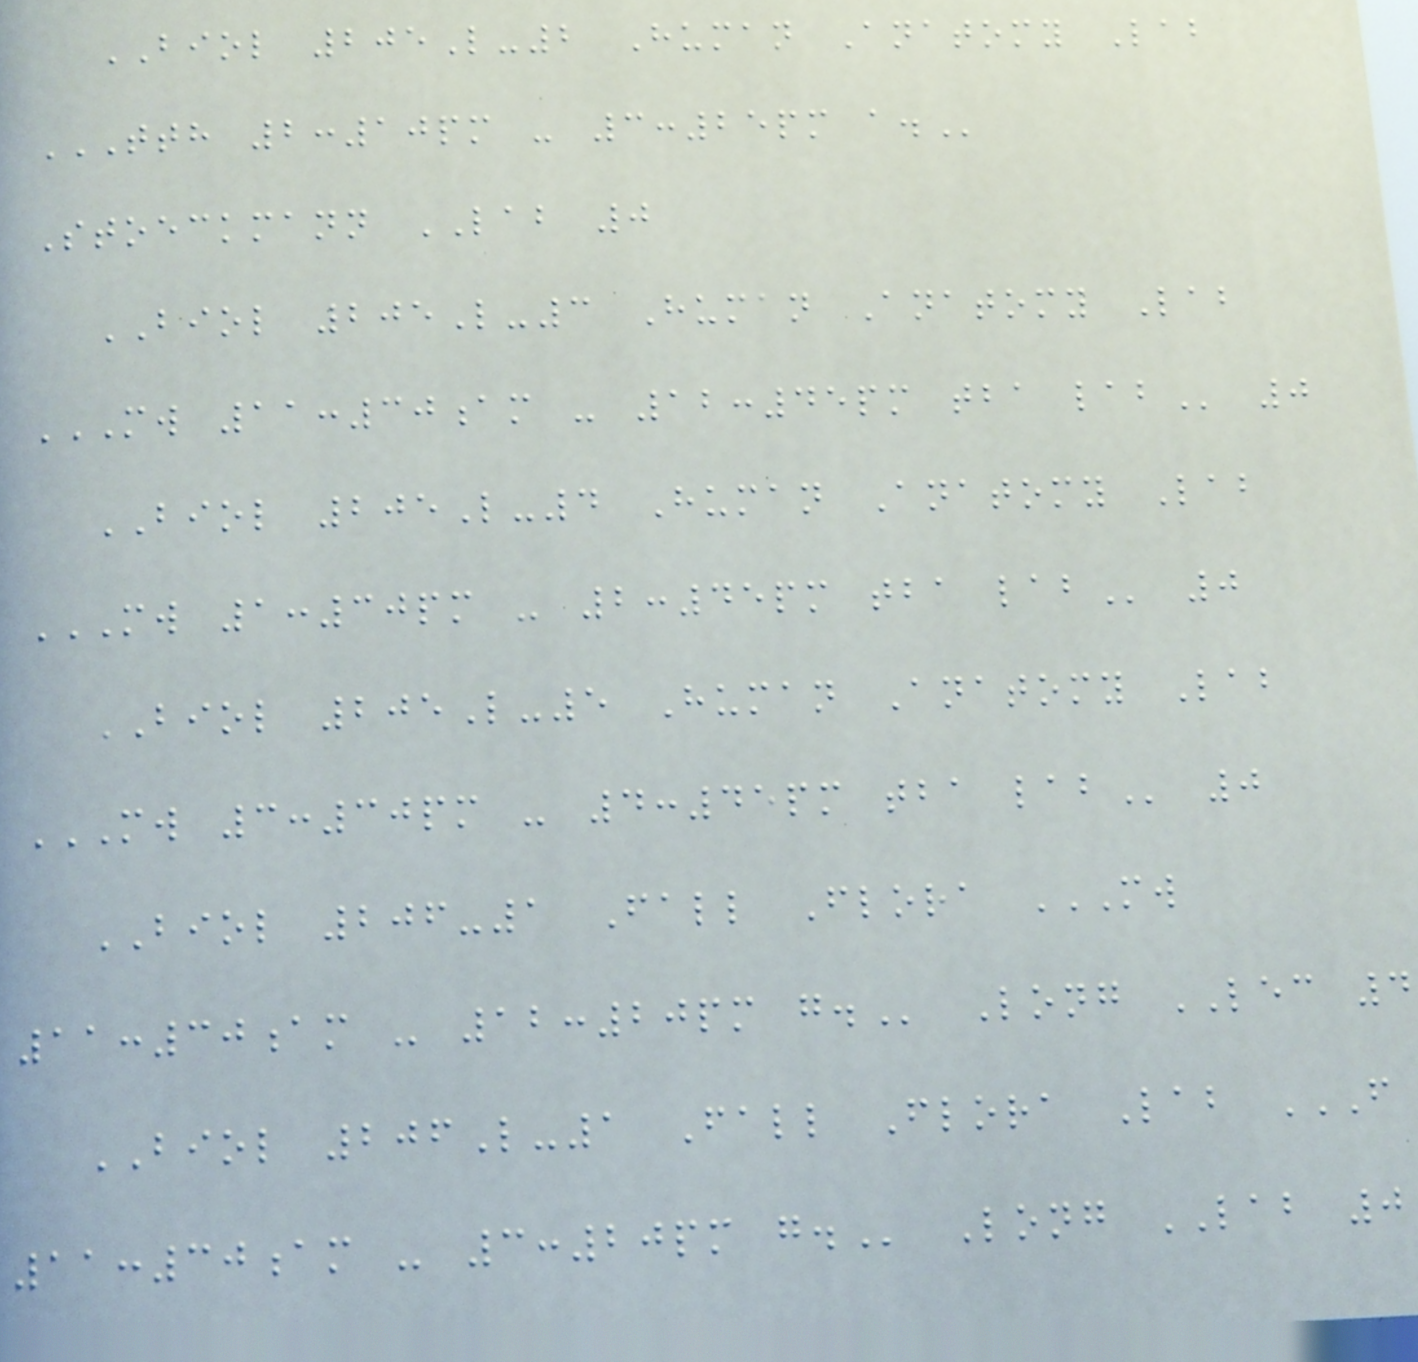BIOL 205L-2 Human Anatomy Lab
TTH 2:10PM - 3:25PM A.
Stoeckmann LAB 0
BIOL 205L-3 Human Anatomy Lab
MW 11:30AM - 12:45PM TBA LAB 0
BIOL 205L-4 Human Anatomy Lab
MW 1:30PM - 2:45PM TBA LAB 0
BIOL 205L-5 Human Anatomy Lab
MW 3:30PM - 4:45PM TBA LAB 0
BIOL 206-1 Fall Flora MW
11:30AM - 12:20PM G. Long LEC 4
BIOL 206L-1 Fall Flora Lab F
11:30AM - 3:20PM G. Long LAB 0
